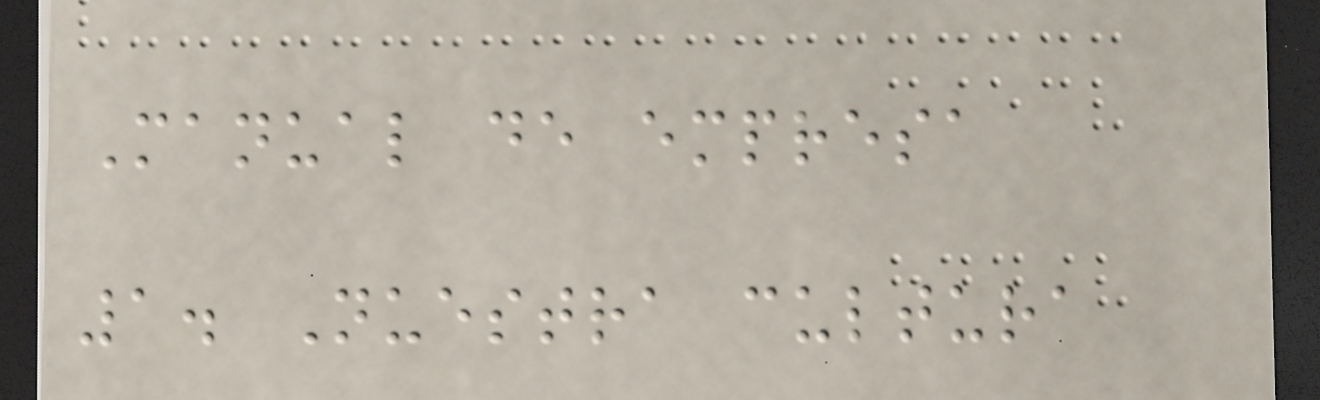Manual de empresa
1. Nuestra cultura
